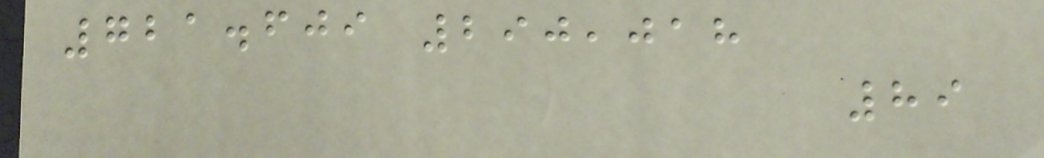721.609 290,018
89
